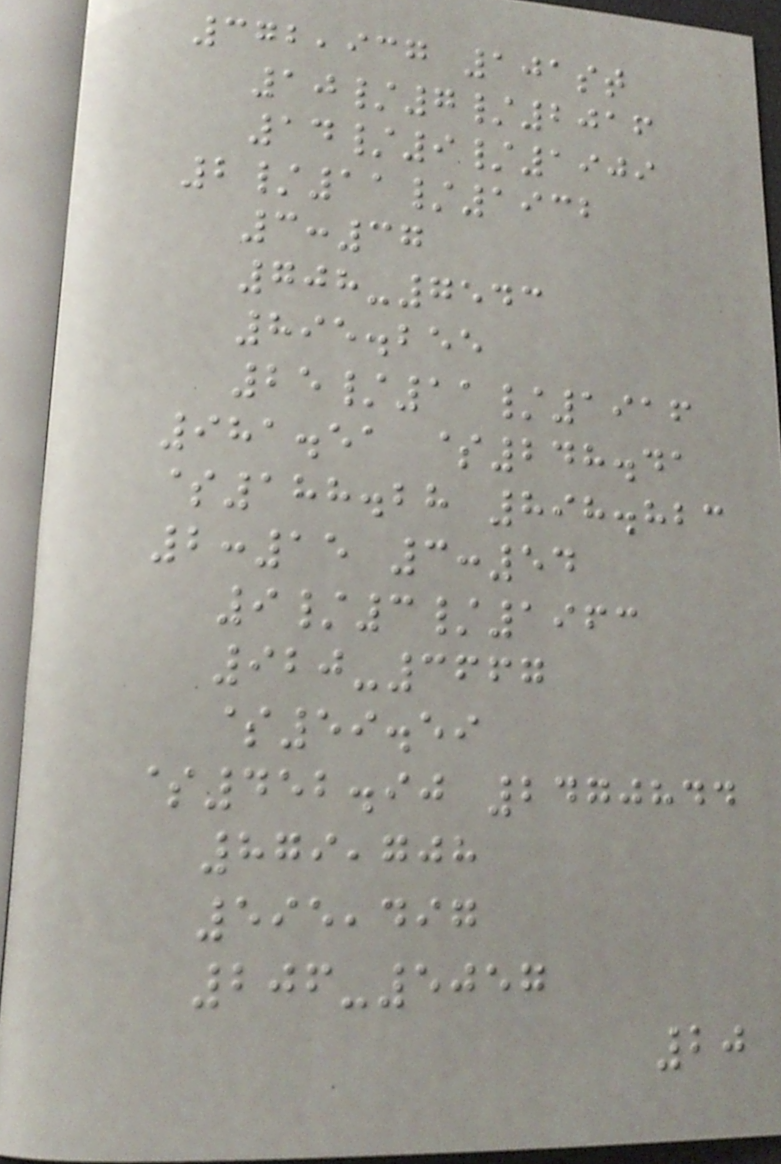372,937 101st
10/7/2016
14/9/1909
2/11/1932
3:37
708-7543
895.255
25/11/1916
981.51 $248.41
$188.28 898.823
2:15 3:54
9/3/1963
920-3667
$59.59
$452.90 2470844
879,708
595,497
206-5057
20
